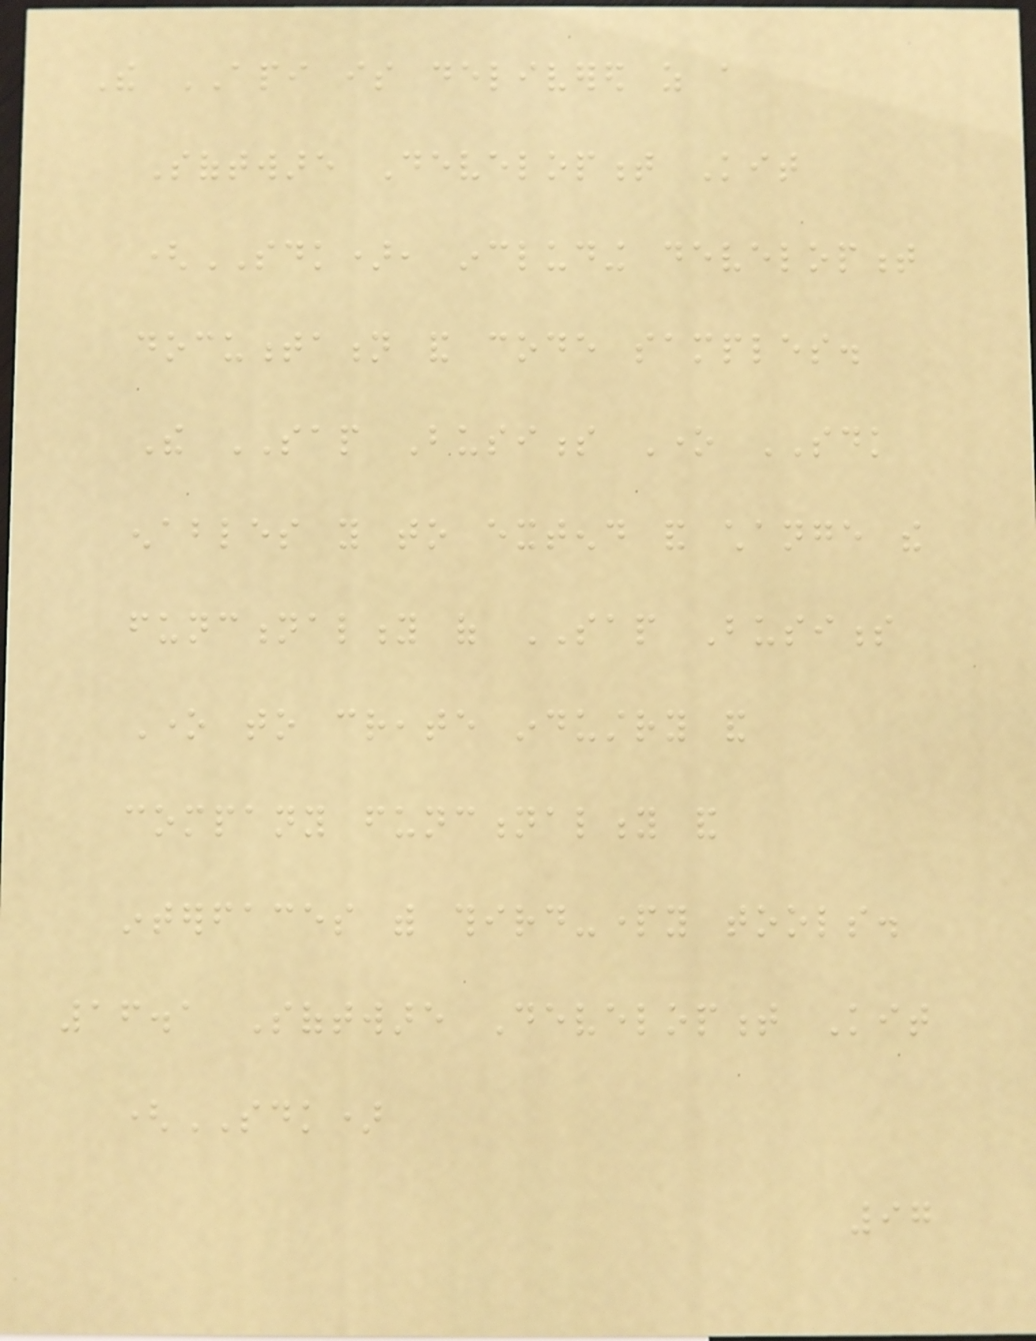The API is delivered as a
Software Development Kit
(SDK), including development
documentation and code samples.
The SAP Business One SDK
enables you to extend and change the
functionality of SAP Business
One to create industry and
company functionality and
interfaces with third-party tools.
16.1 Software Development Kit
(SDK)
97
